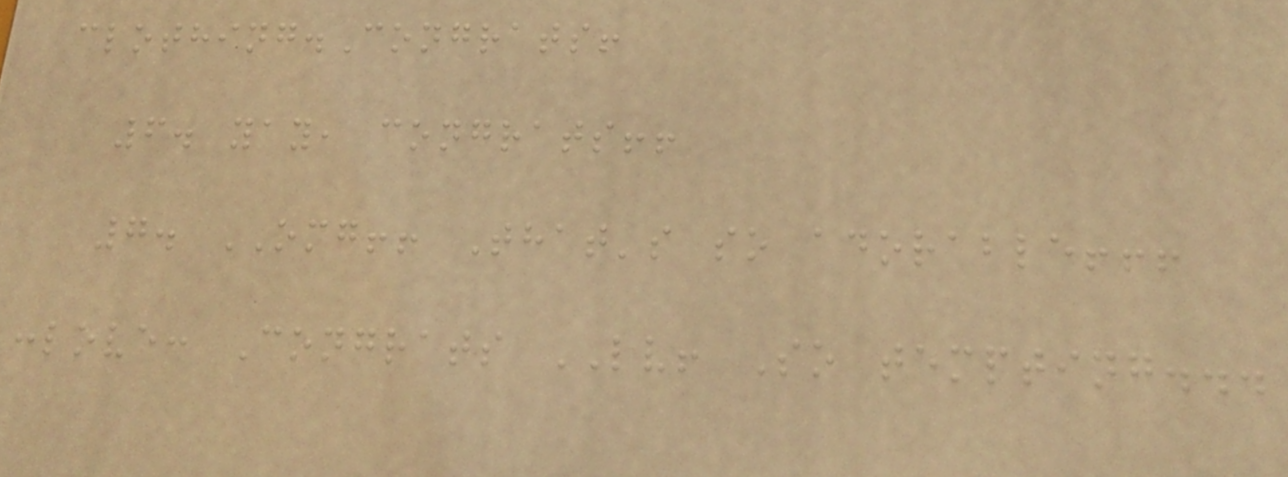clothing.Congrats!
6. yay, congrats!!
7. OMG!! That's so adorable!!!
:love: Congrats LV! So tempting...
